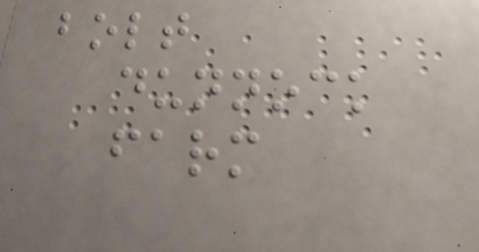bolt
dunnock
farm
